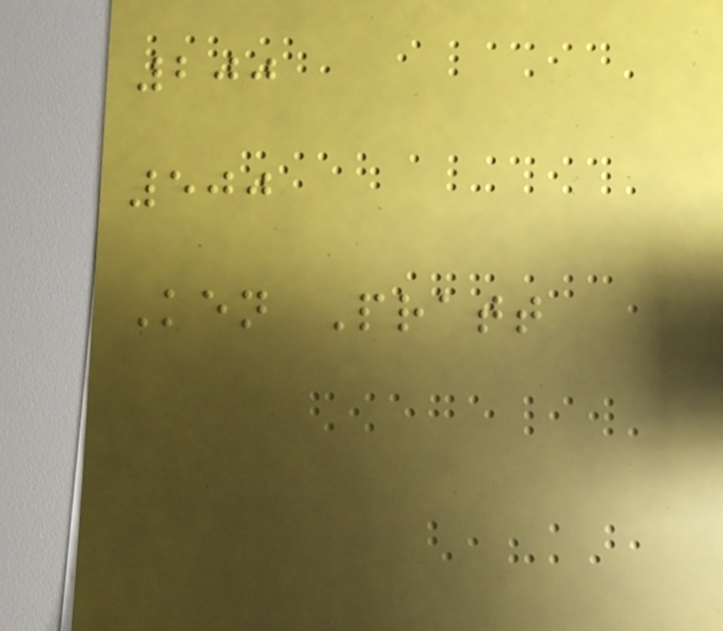200
500
Ken Pratt
